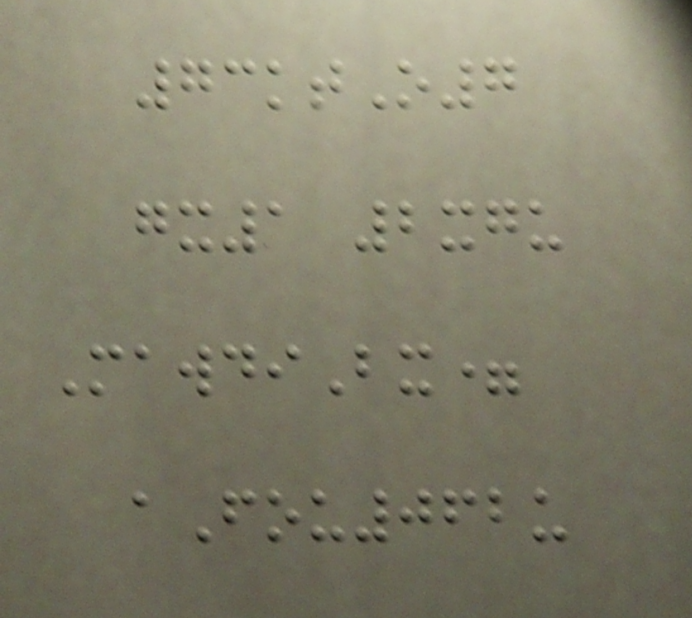73ktO7
gx1 2xgu
MawdiBx=
aFou062u
